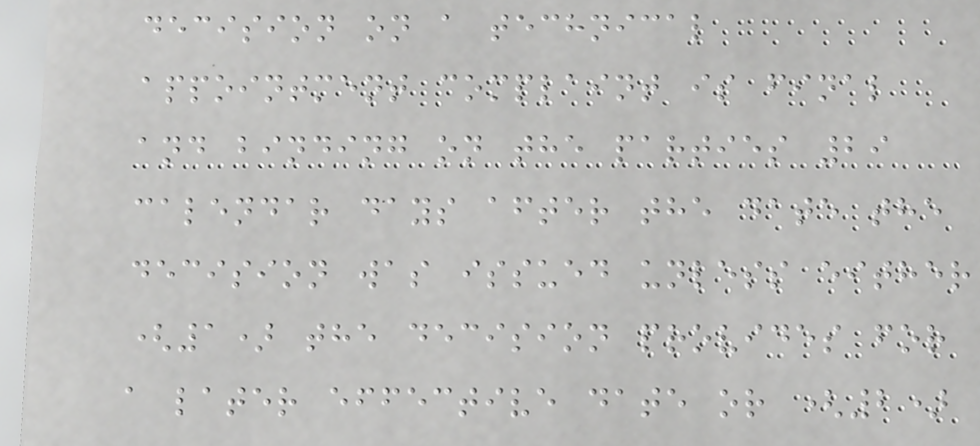decision on a technical
appointment complaint is final
and binding on the parties 29
calendar days after the date the
decision was issued unless either
(1) the decision provides for
a later effective date or (2)
